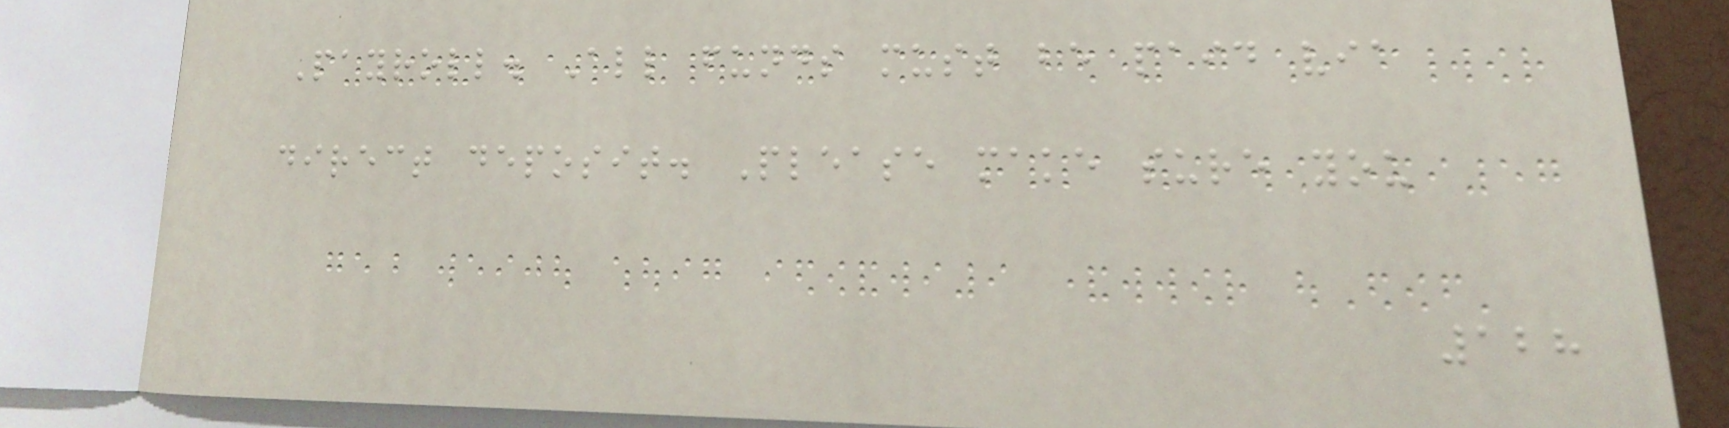Payroll. All funds must be paid via
direct deposit. Please make sure you
128
